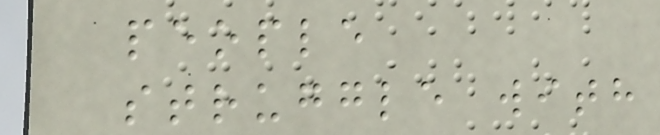people
struggle with
